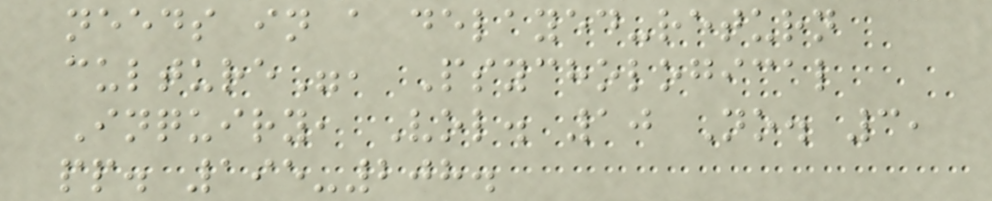needs in a delayed-return
culture", Psychological
Inquiry, Vol. 10 No. 3,
pp. 195-208.
